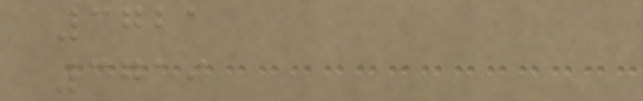3721
3719
